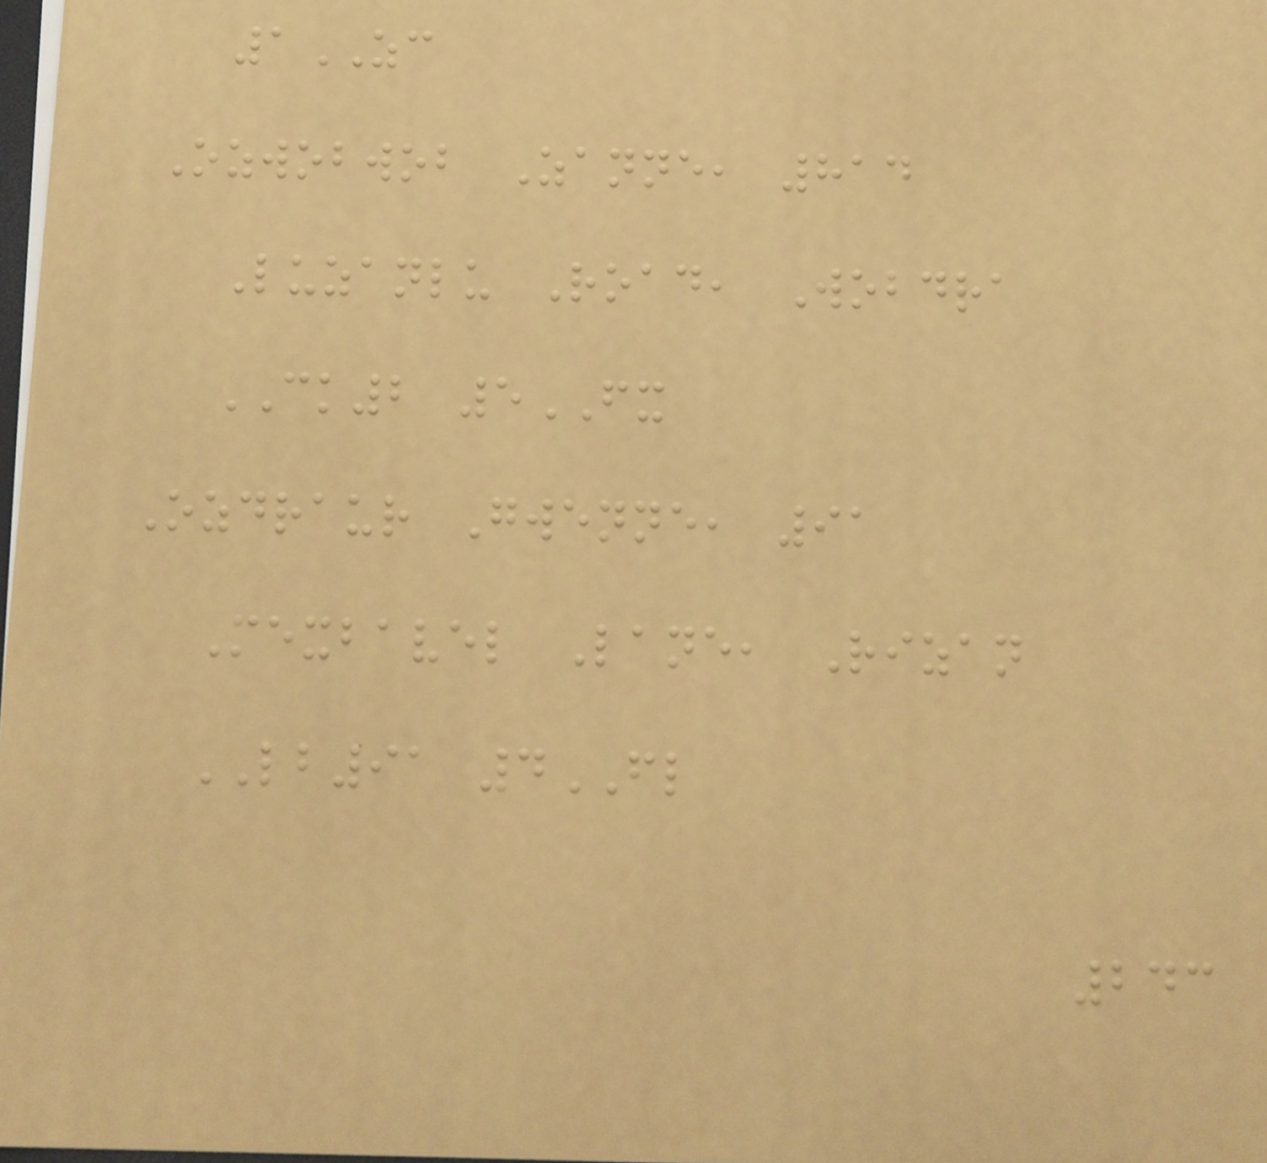1ZC
Ozwobwob Zanne, 814
Luzanlu Road, Wobdra
CK2 5FX
Ozdraur Gwenne, 91
Mexbavel Lane, Rizan
LB91 4FL
243
